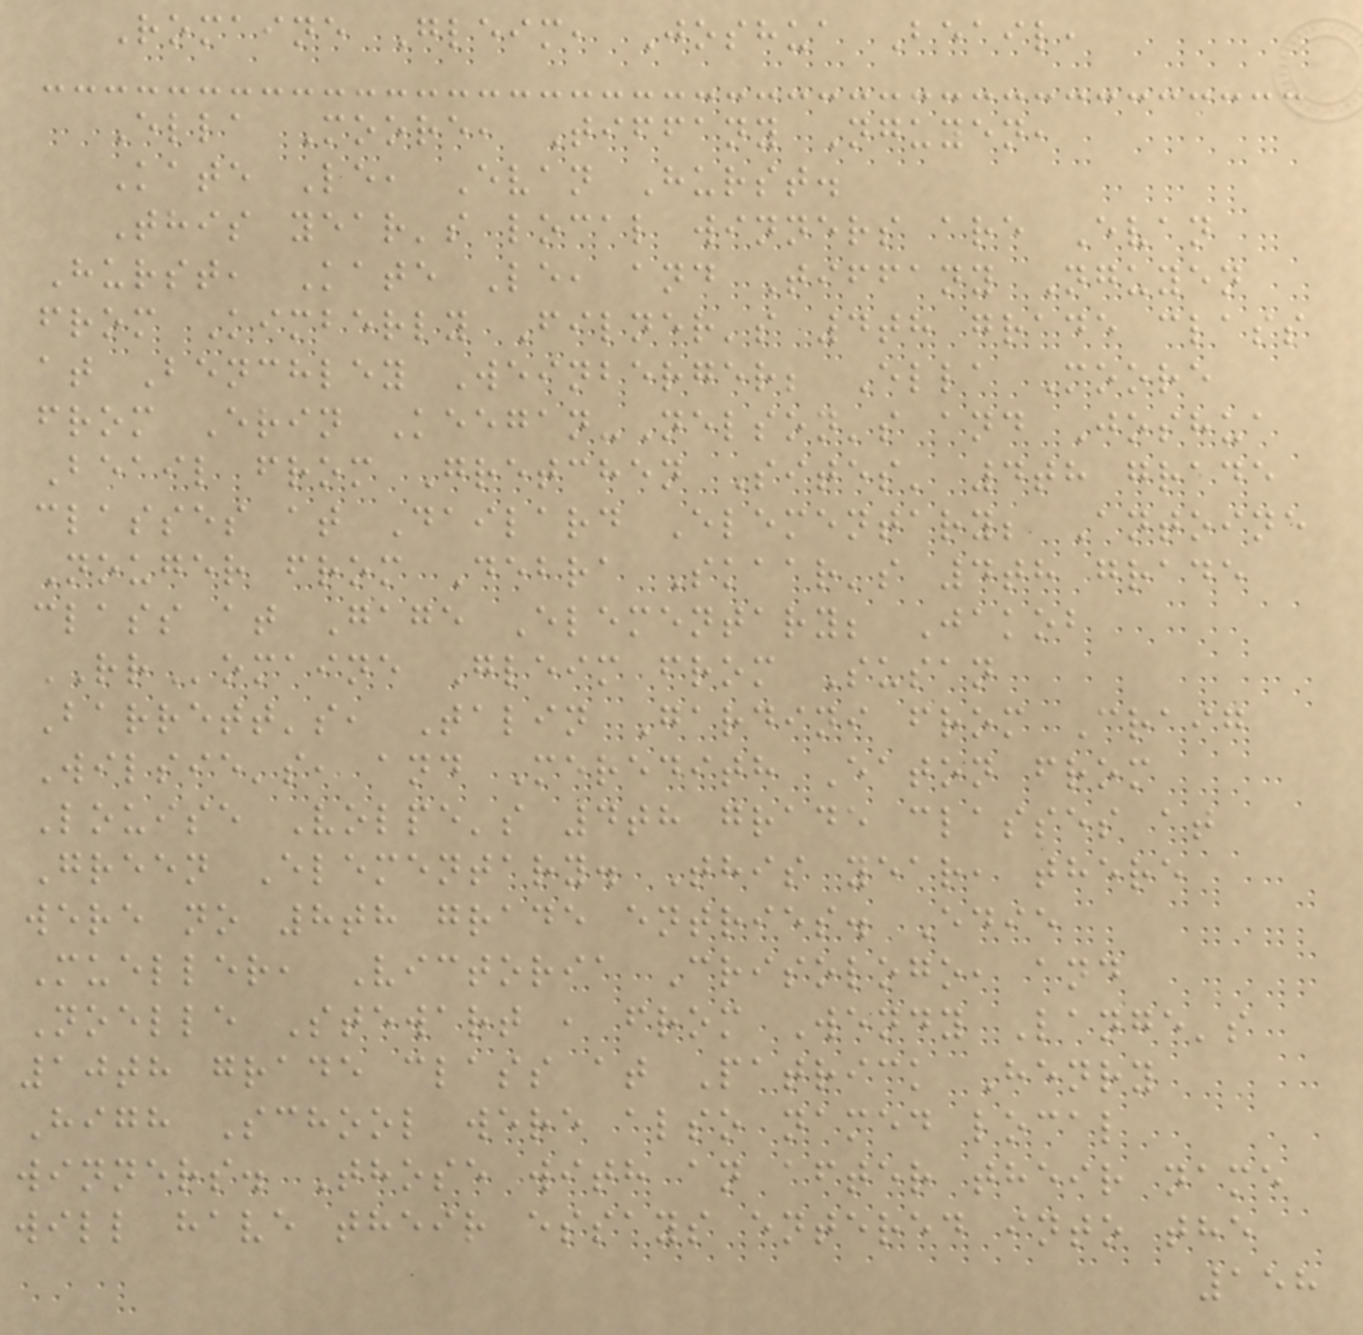Romaine Gleim, Joshua Beail,
Ella Moore, Tiffany Nguyen,
Kate Le, Evan Hurst.
This year's local winners are Evan
Hurst, Kate Le, and Tiffany Nguyen
from Kimberly Filner's 4th grade class
at Benchley Weinberger; Ella Moore
from Erin Keegan-Nelson's and Joshua
Beail from Gretchen Sites' 4th grade
classes at Dailard Elementary; Antoine
Nouger from Debra Skaar's 4th grade
class at Gage Elementary; Jakob
RRomaine Gleim from Susan
Barrett's, Talin Gardini from Craig
Wilsie's, and Meredith Eaton from
Louise Volpe's 4th grade classes at
Green Elementary. This year, there
were no 8th grade entries. Edie
Mueller, Victoria Crisologo, and
Noelle Stewart , from Wendy Lange's
10th grade class at Patrick Henry
High School were also named local
winners. Those with an after their name
will have their essays entered into the
158
